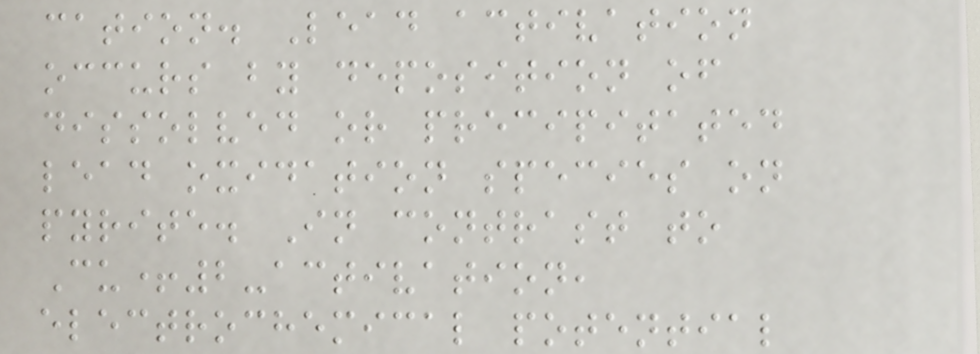cation. Lead activation
occurs by deposition of
dissolved or precipitated
lead oxidation species on
pyrite. In contrast to
Cu+2-activation,
electrochemical potential
